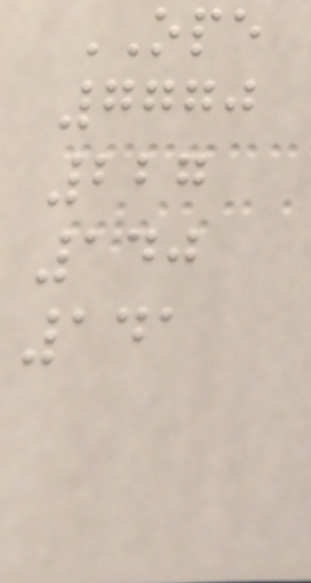OPE
7770
227
140
141
